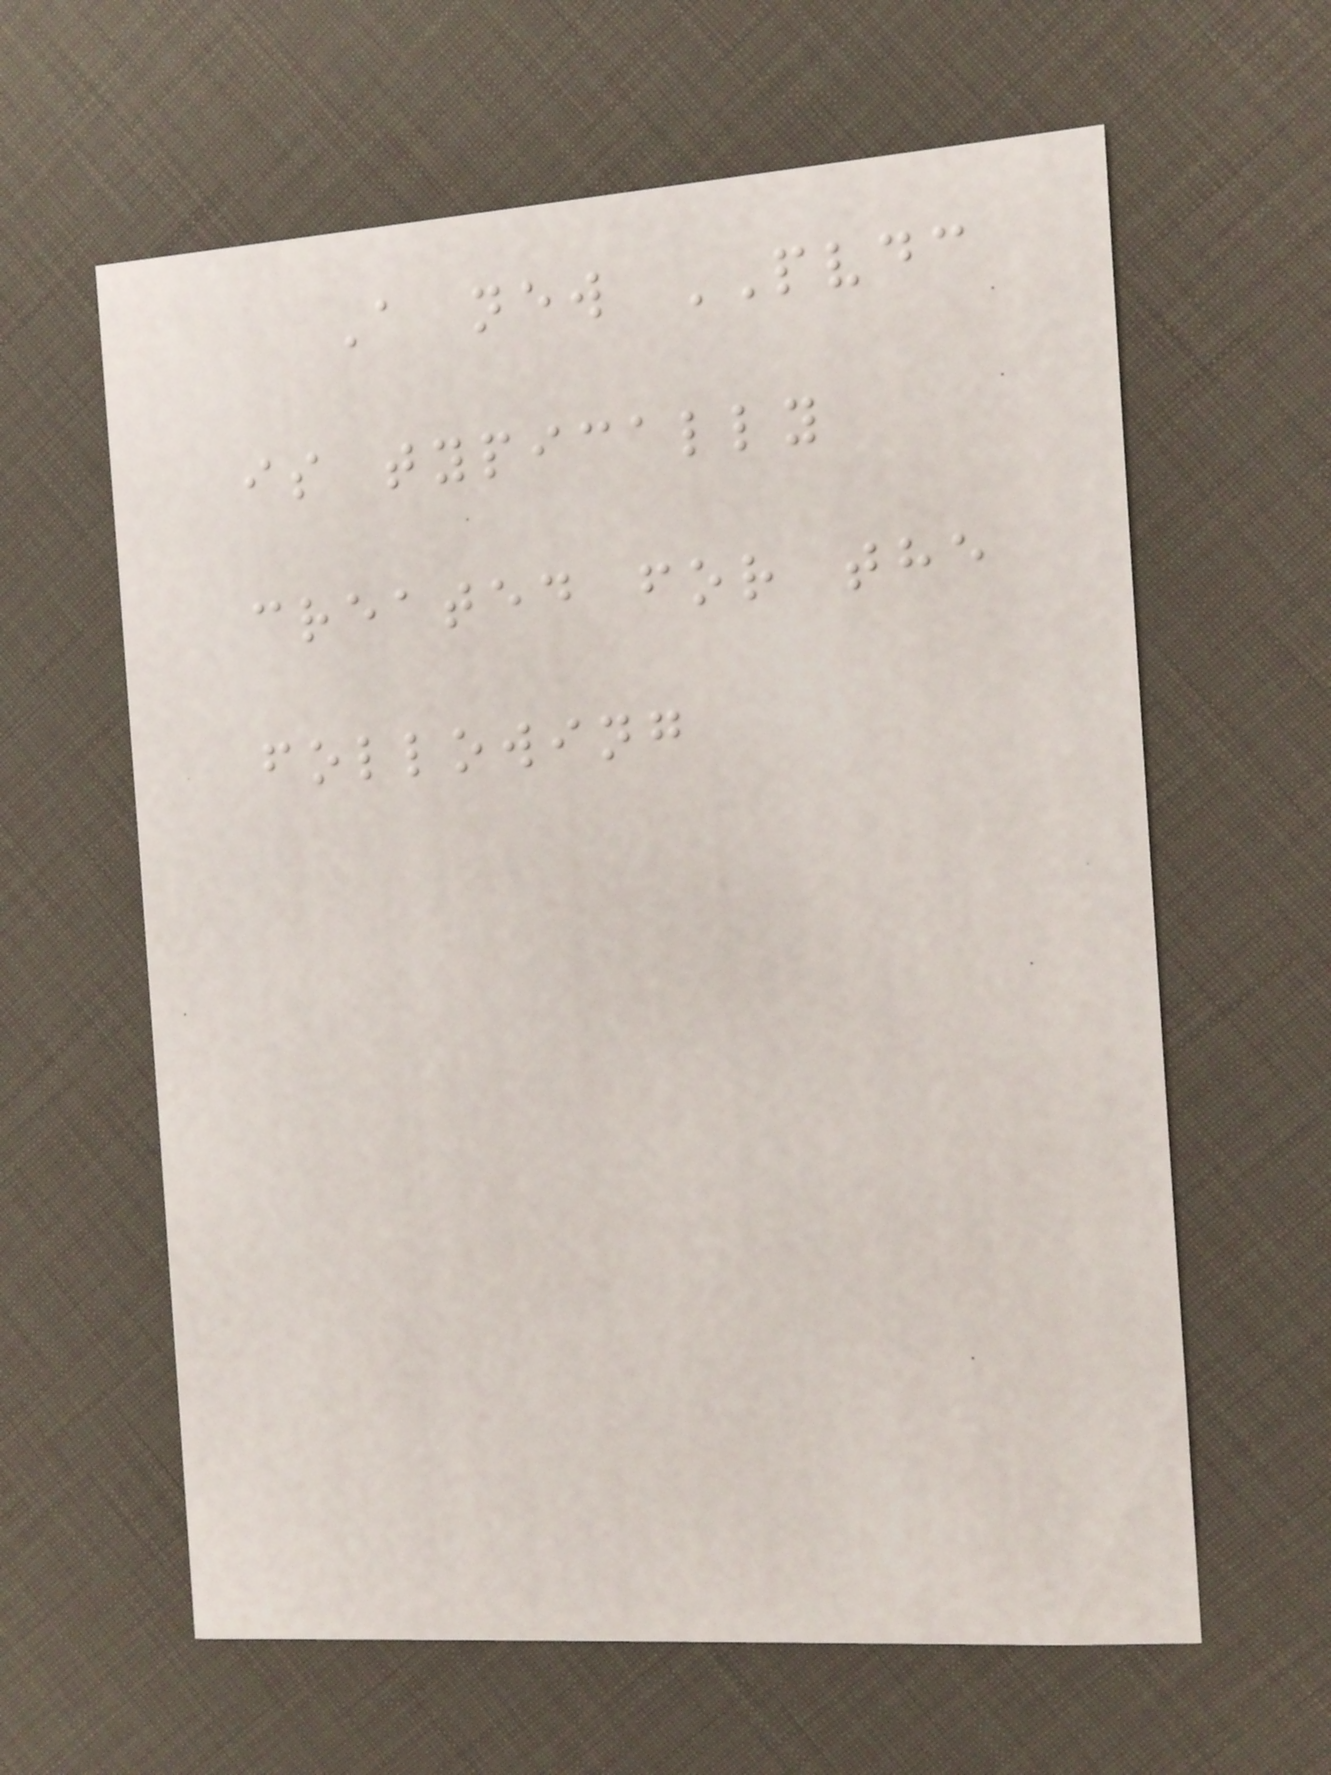A new PVDC
is typically
created for the
following
